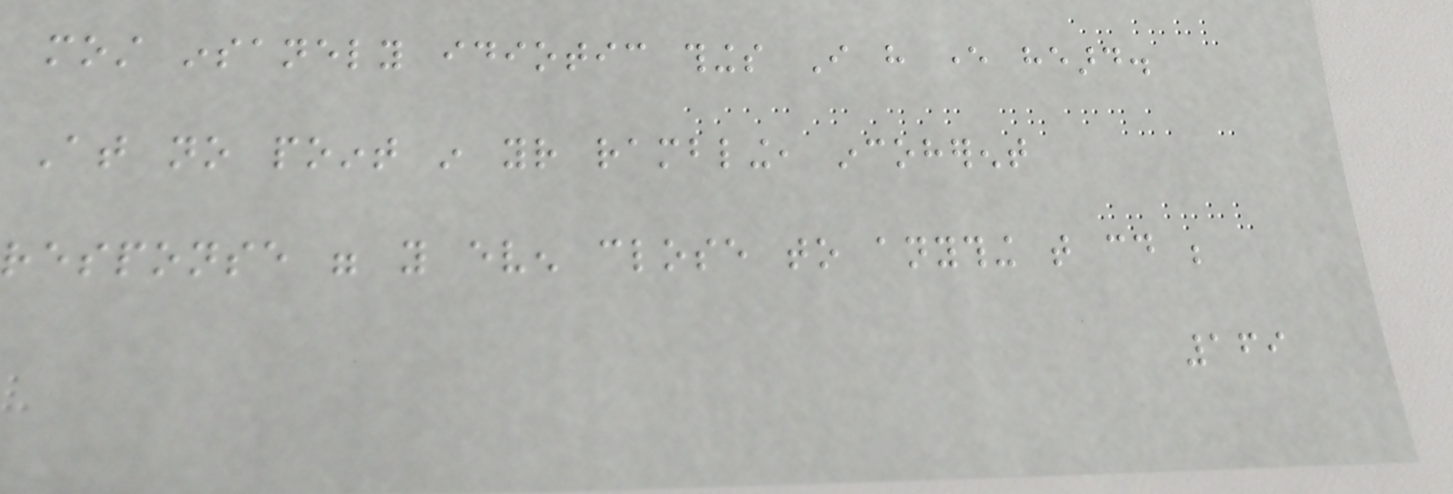most insanely idiotic things I have ever heard.
At no point in your rambling, incoherent
response were you even close to anything that could be
169
